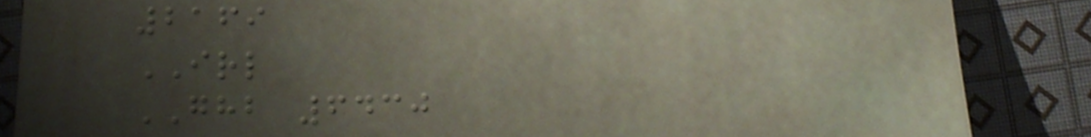2169
IRL
GHB 6430
